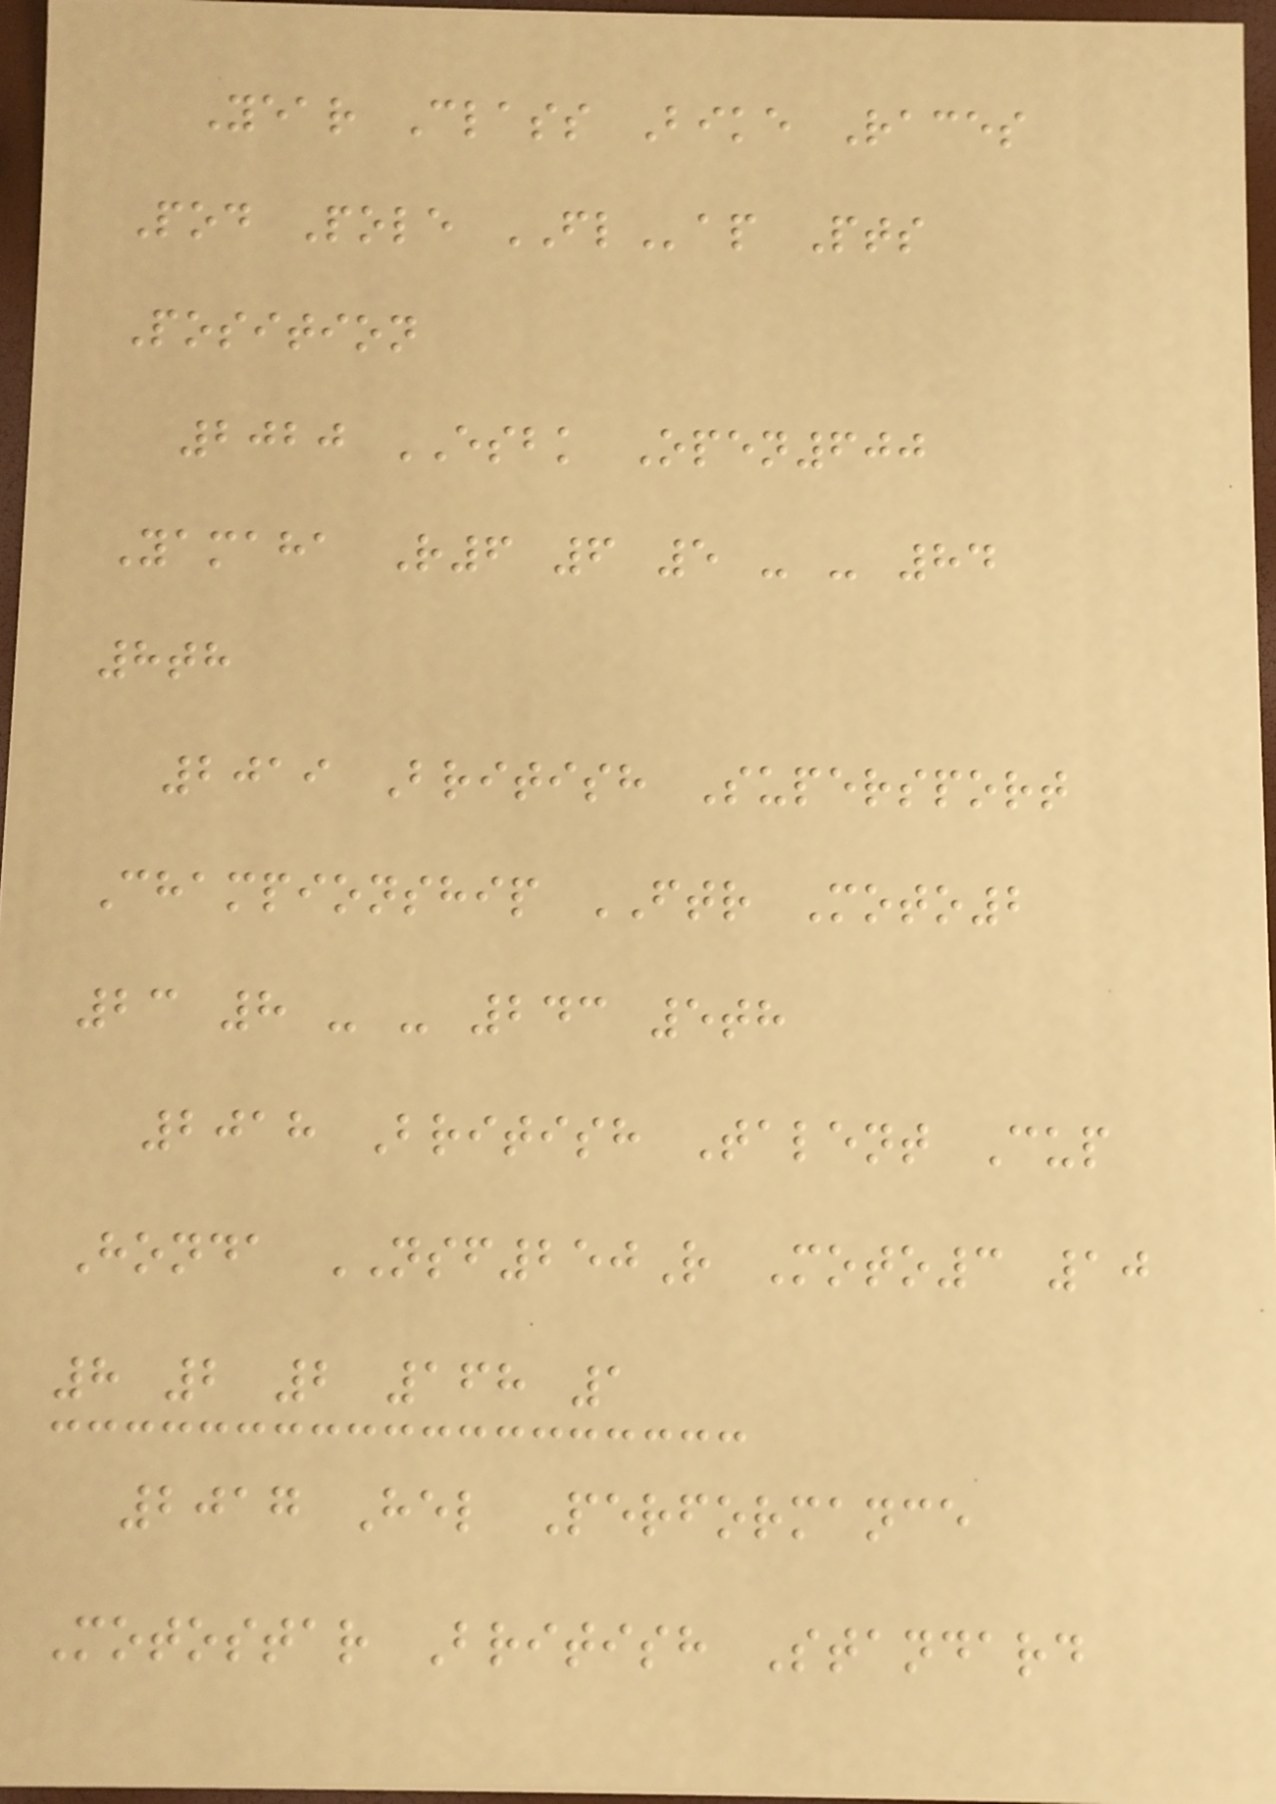Year Class Bike Races
Pod Pole FLap Pts
Position
2020 ESBK Open600
Yamaha R6 6 5 - - 84
8th
2019 British Supersport
Championship FTR Moto2
23 8 - - 243 5th
2018 British Talent Cup
Honda NSF250R Moto3 10
8 2 2 168 1
2017 Hel Performance
Motostar British Standard
